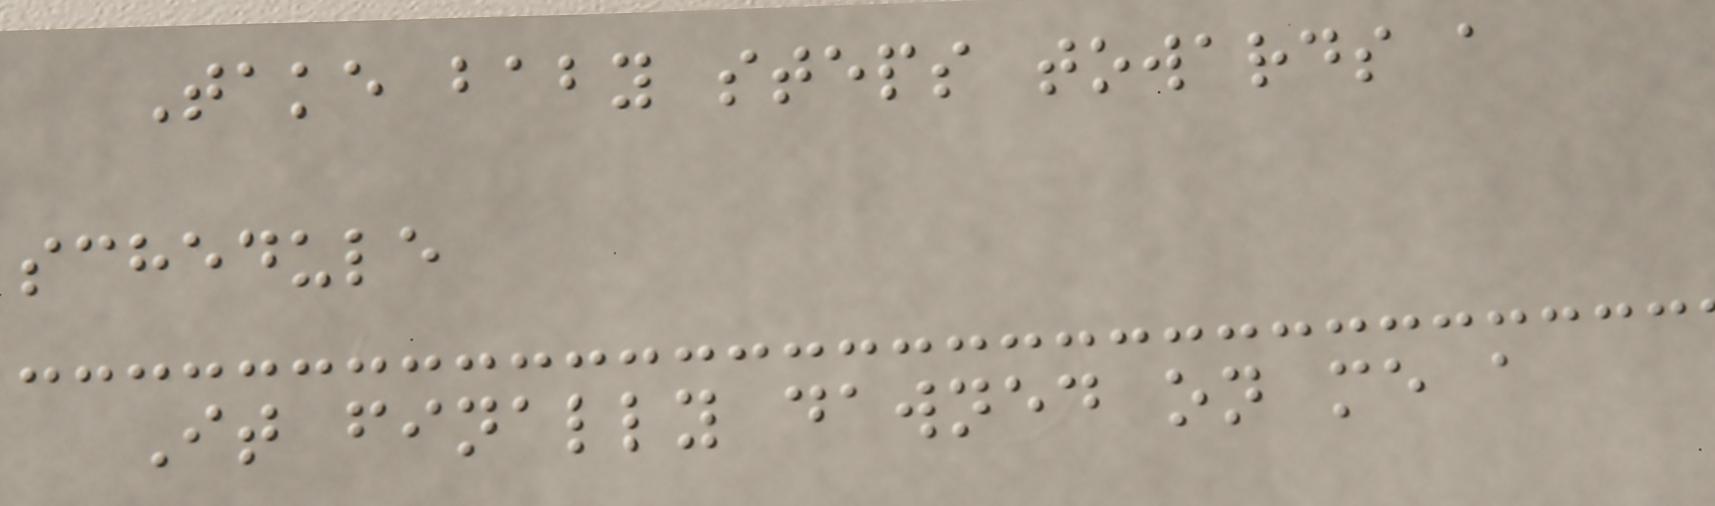Take baby steps towards a
schedule
It finally dawned on me a
